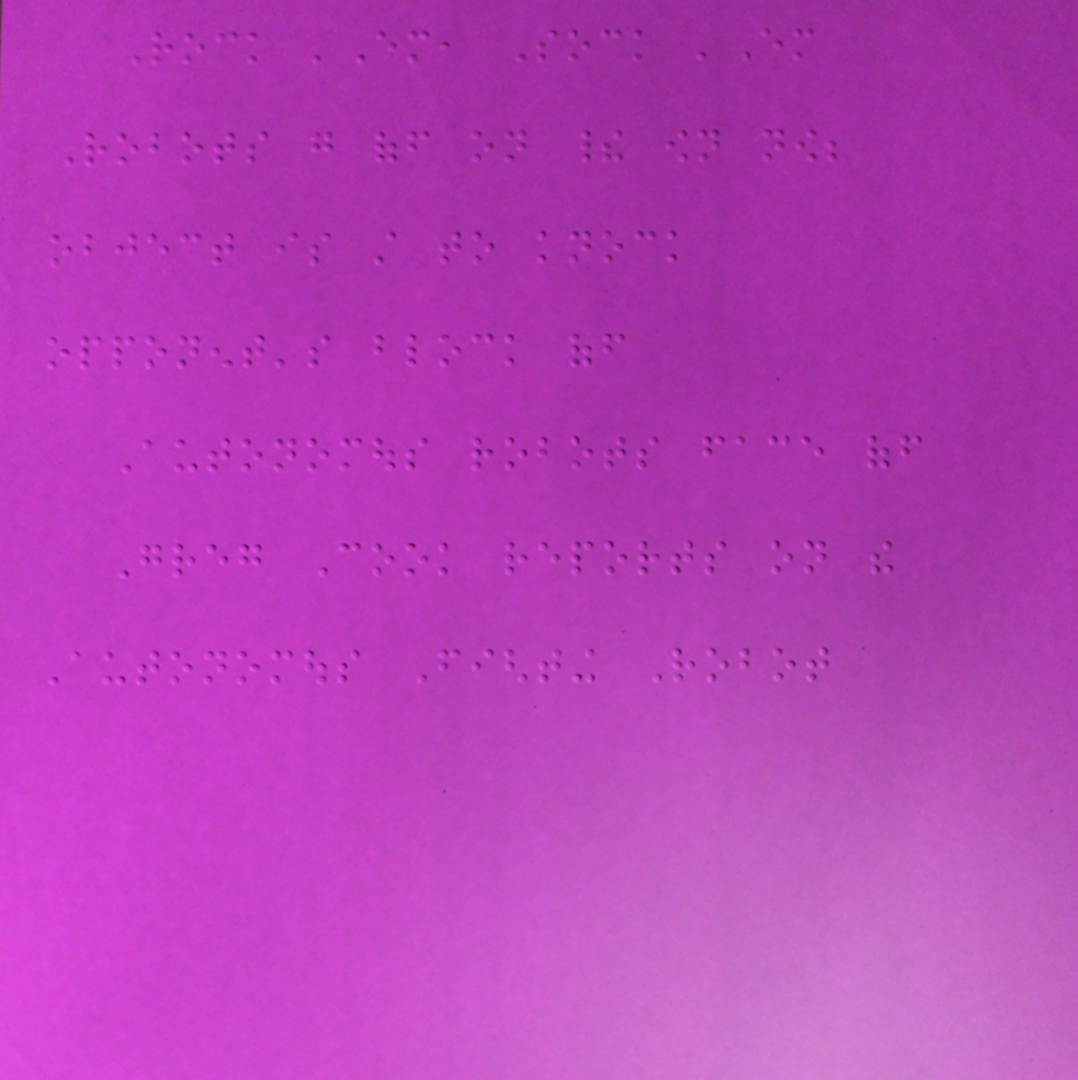Rock 'Em, Sock 'Em
Robots go off on their own now;
object is still to knock
opponent's block off
Autonomous robots face off
Greg Cook reports on the
Autonomous Fighting Robot
